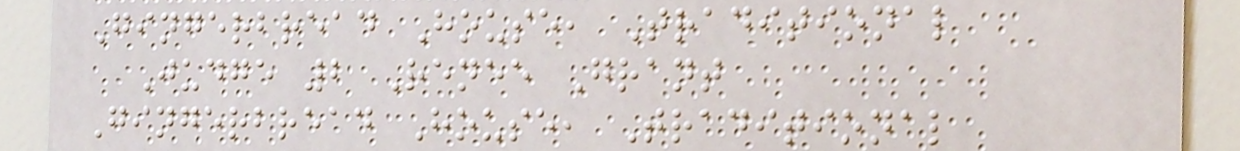Gingerbread House, Traditional
Judge 2 Renee Grant
Gingerbread House, Traditional
